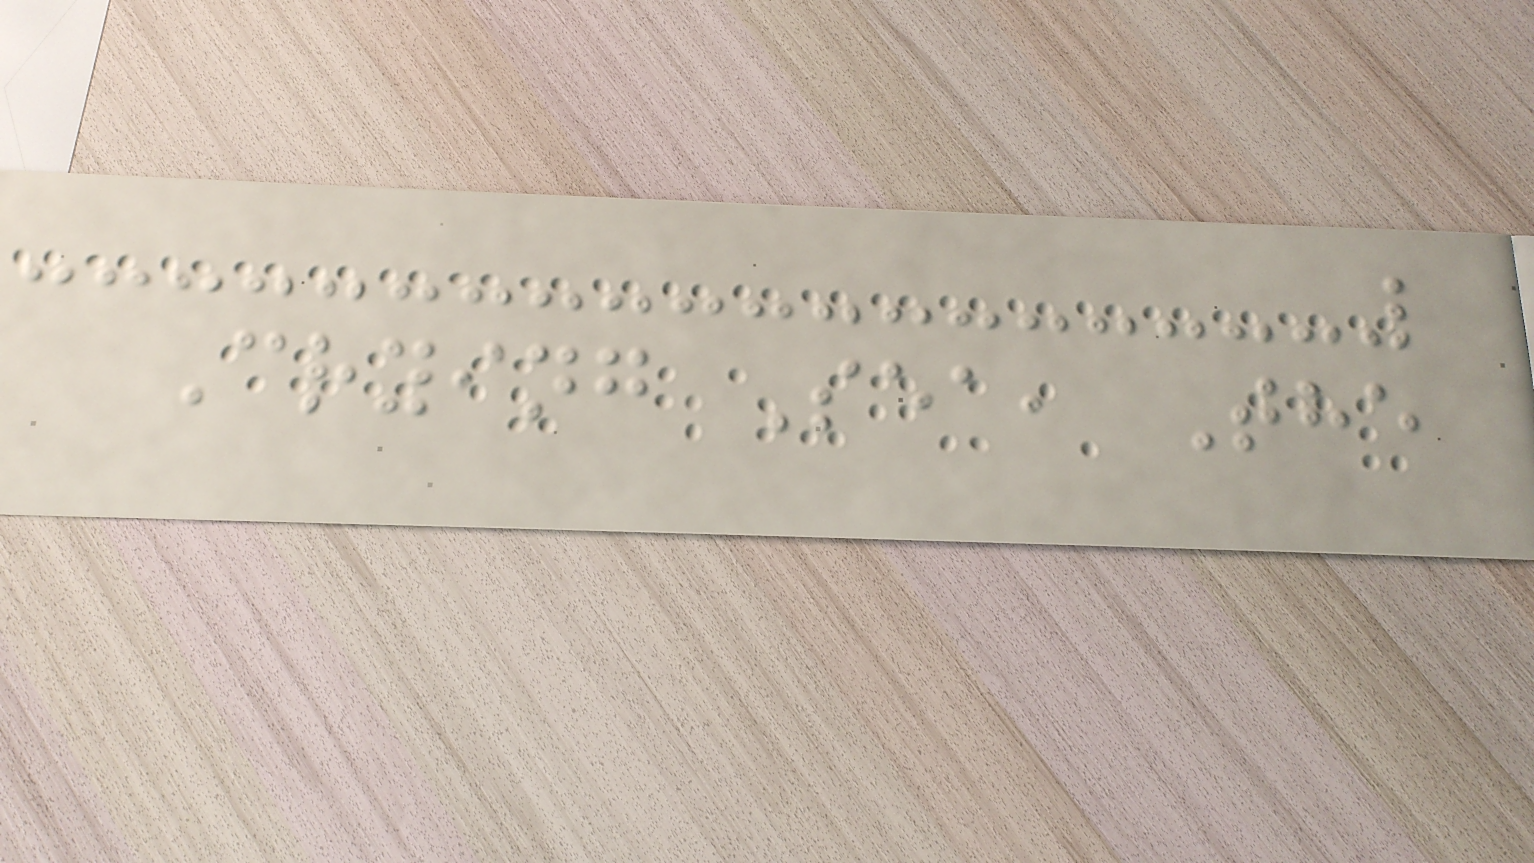Crying Sea, The
